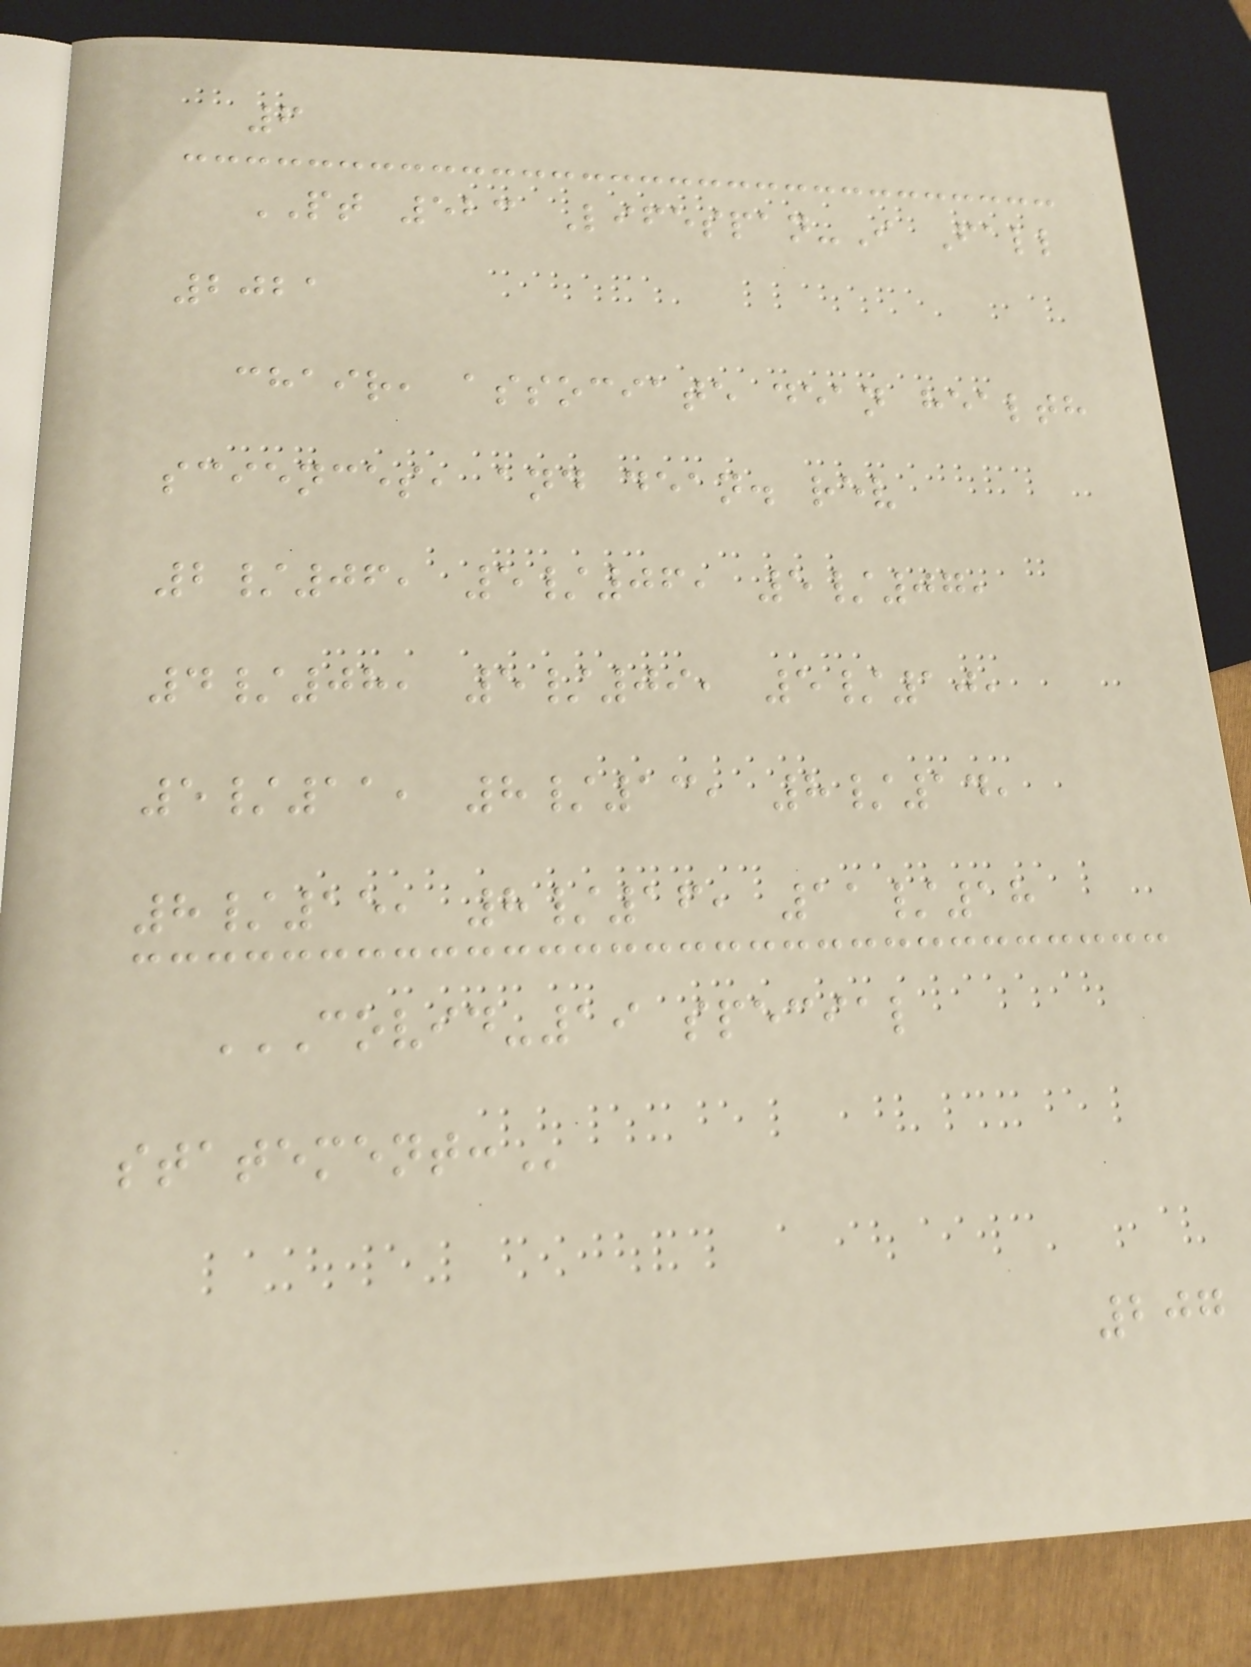6
PT 523 Lifespan-I Fall
2021
chair, associate dean health
sciences, and dean. rev
2/06, 5/06, 5/07,
4/08, 5/09, 5/10,
5/11, 8/13, 8/14,
8/15, 8/16, 11/18
COVID-19 SPECIAL
STATEMENT:
207
